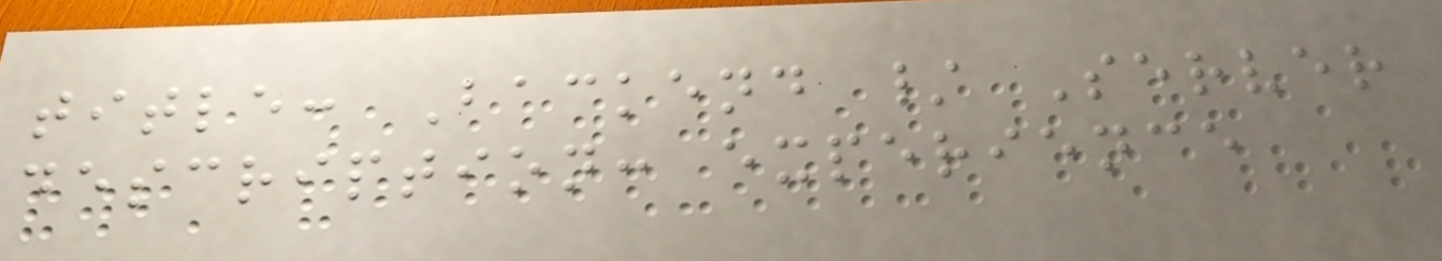title: Backend / Server
description: experience
